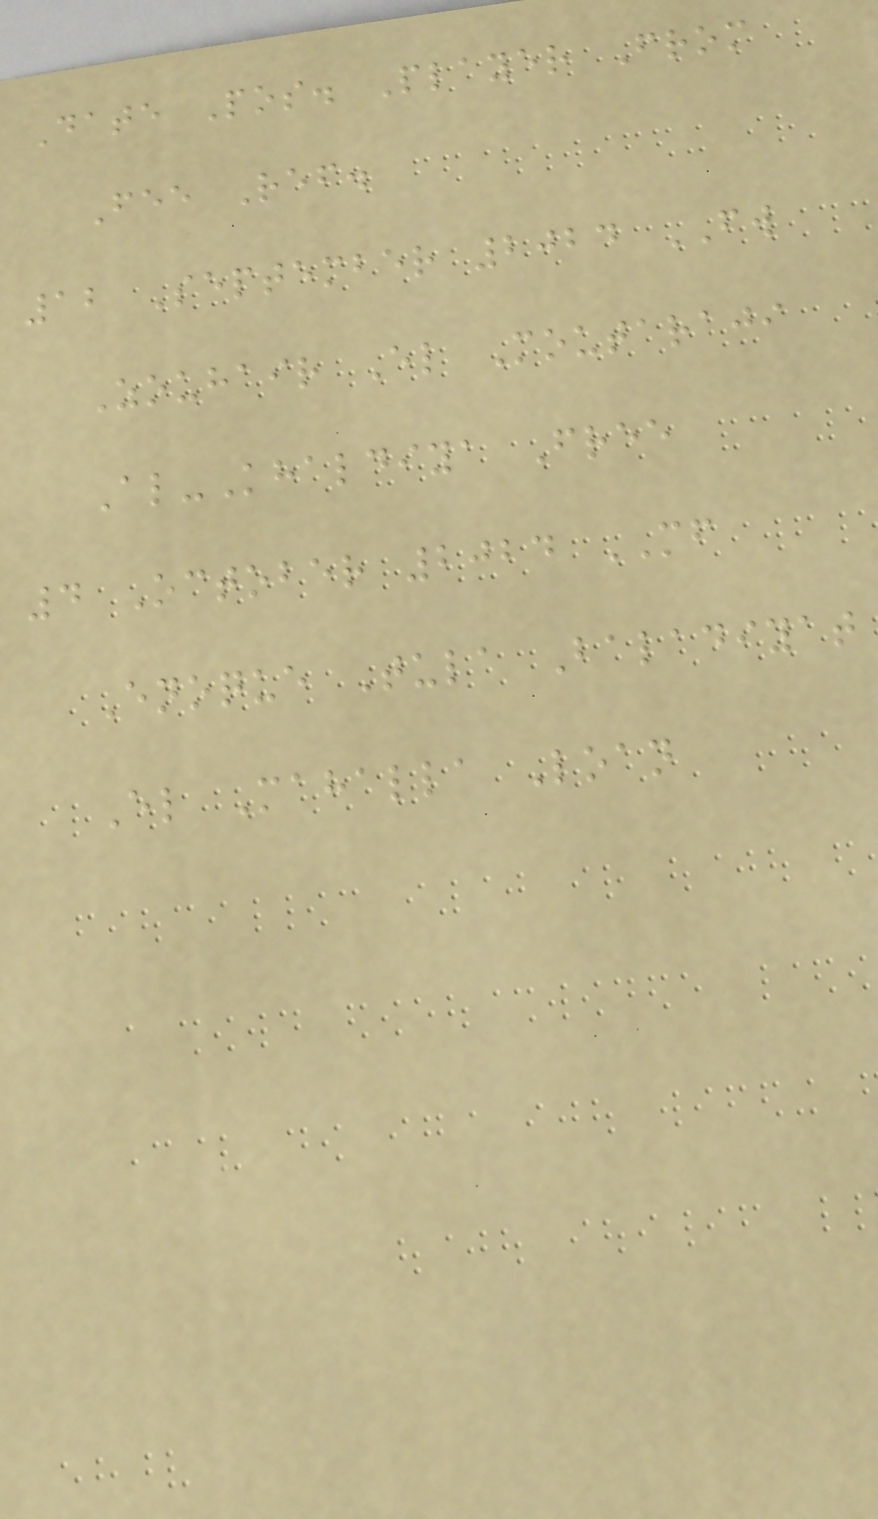Date Pos. Player From
Fee Ref.
12 September 2024 FW
Zouhair El Moutaraji
Al-Khaldiya Free
4 October 2024 MF
Enoque Tula Baladiyat
El Mahalla Loan
